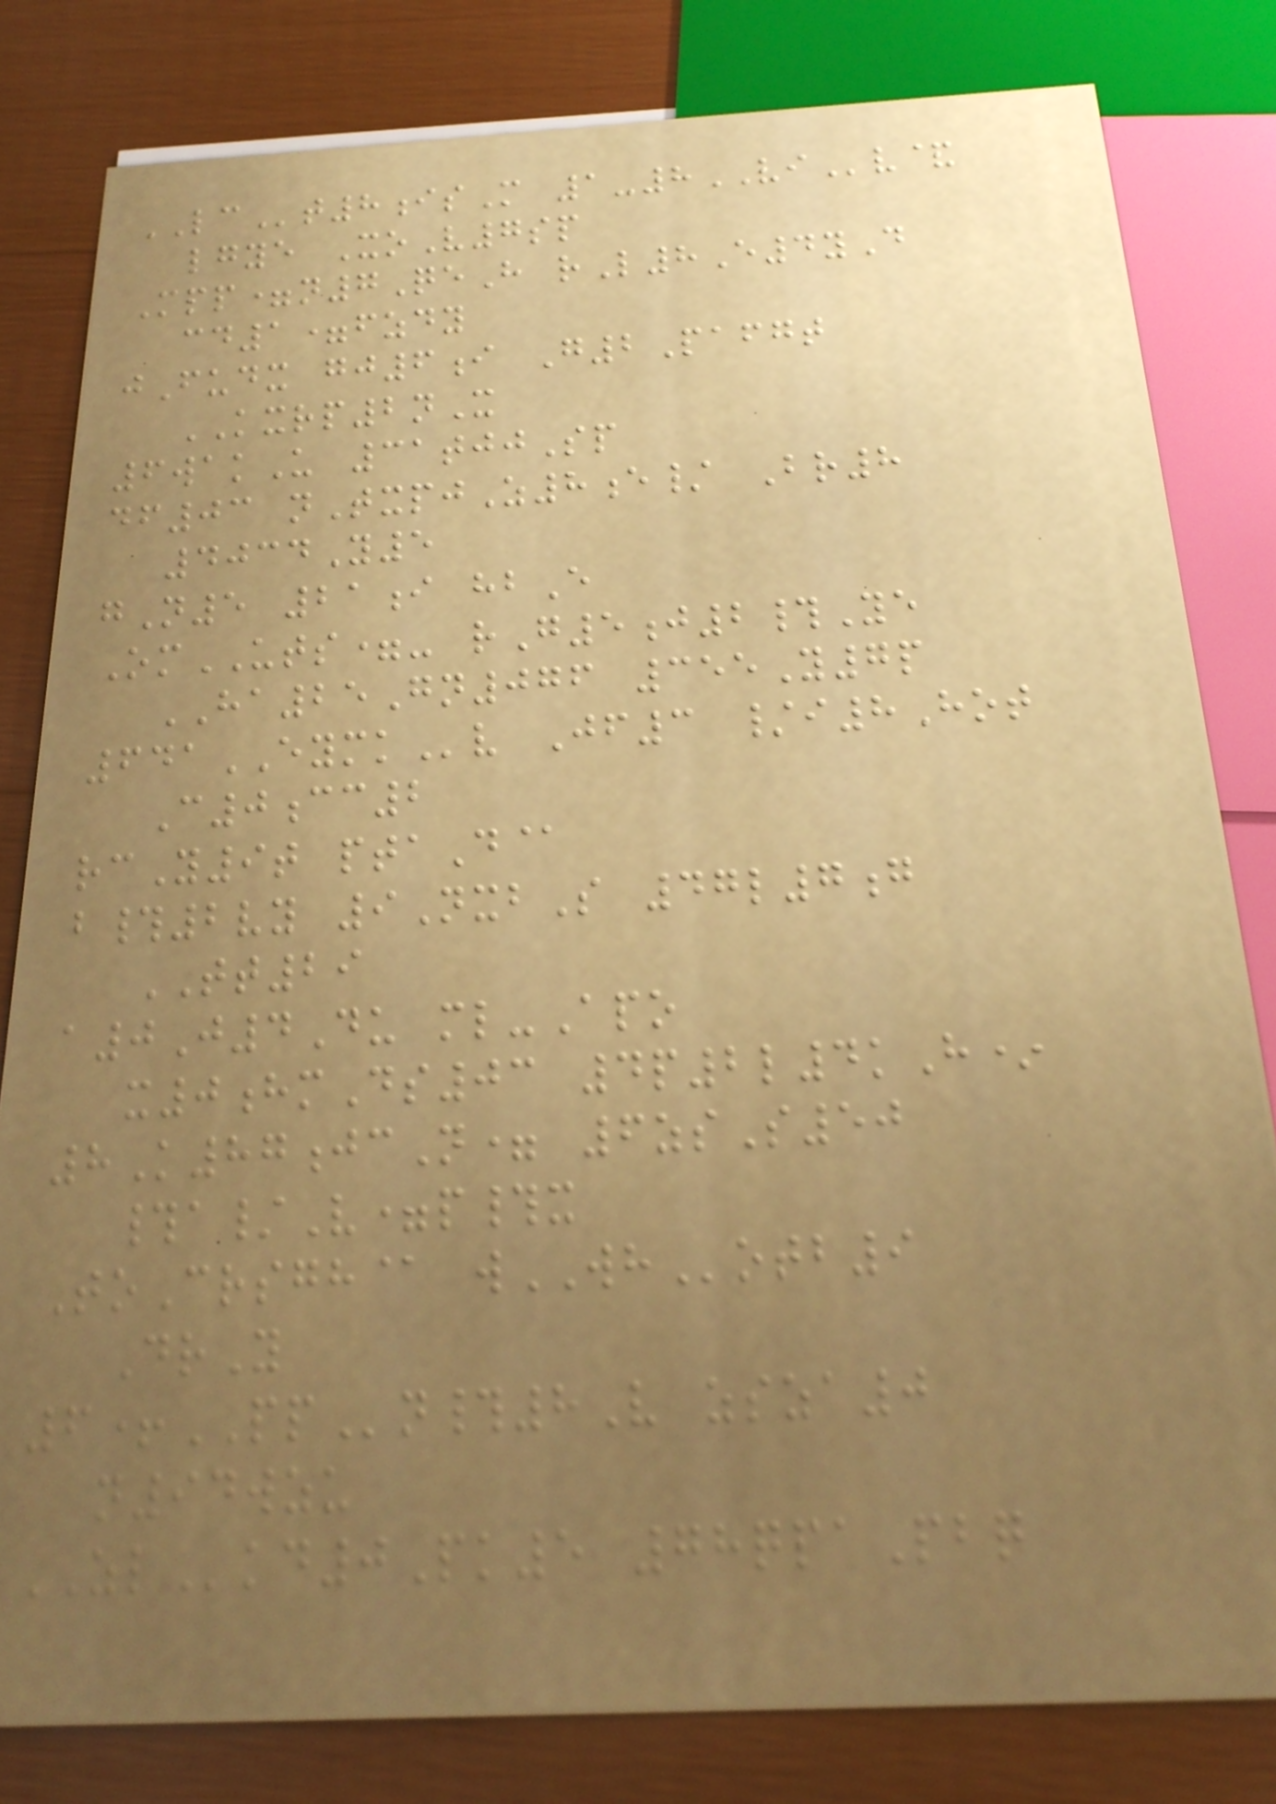LCt8isM 1-8VIv&
lgye XoV7sp
Mpp=n7QeH rL8E4yD
cd1=fzdy
jFudx gj6i G2Pafgt
KXRP2nX
6wakU 31tjjSp
df03 nTxpjZ8e/ Br8
4034Y5
gN5 21i hbE
OmUTS=- rG5j2#Ye
HA25Gn076 355Y7p
641EYMKv Jf3 /i8Hot
C0cc2
rcY9t ptaD@
b#2vy 9NxbS 47l7g
TT29
a0J4Du ml-Apo
x0hmDs03 4p2l4kH*
8K87jcN= 6zsS50
#a/V=p#x
ToCrsgh@ wWHotb9
DrY
6+PPn#8V zsza0
n94wzu
ZLkd0Pk5 78qpaPbq
